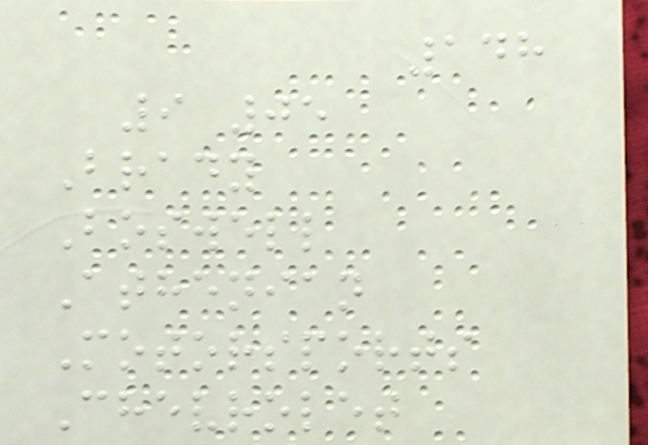148
9 05
Brady
Boswell
Athenian
Motorsports
Chevrolet
